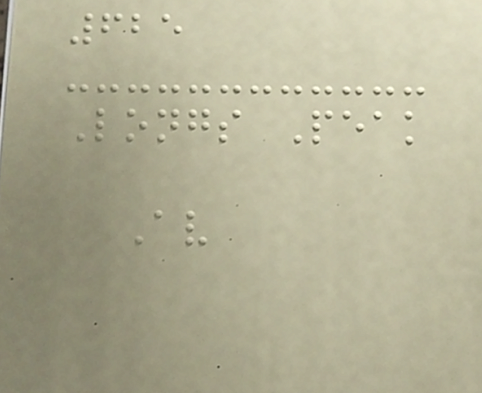625
Longs Peak
Av
